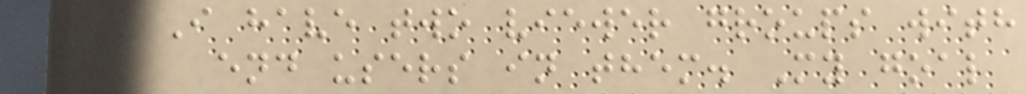I have two viewer groups with
end users in them. My goal
